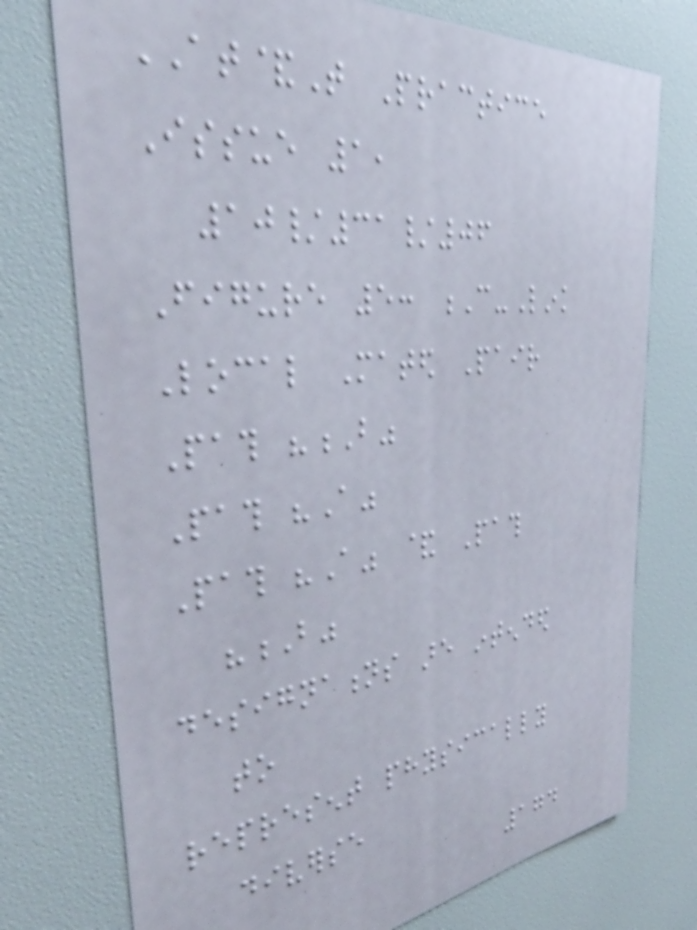AT&T Practice
Issue 1,
10/31/06
Figure 5: C-Link
Local Mated Pair
Path "B"
Path "A"
Path "A" & Path
"B"
designations are intended
to
represent physically
diverse
174
